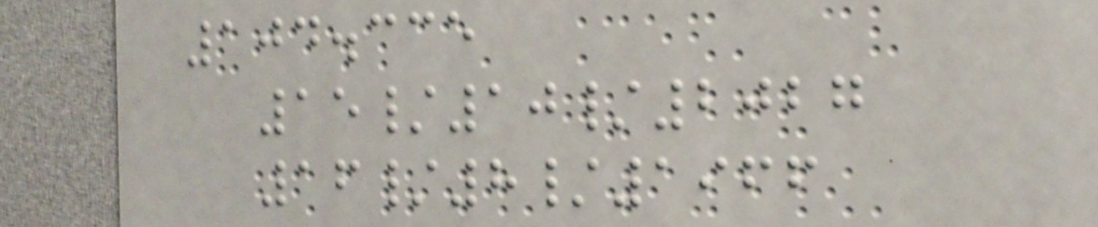104.335
15/10/2027
16/8/1966
